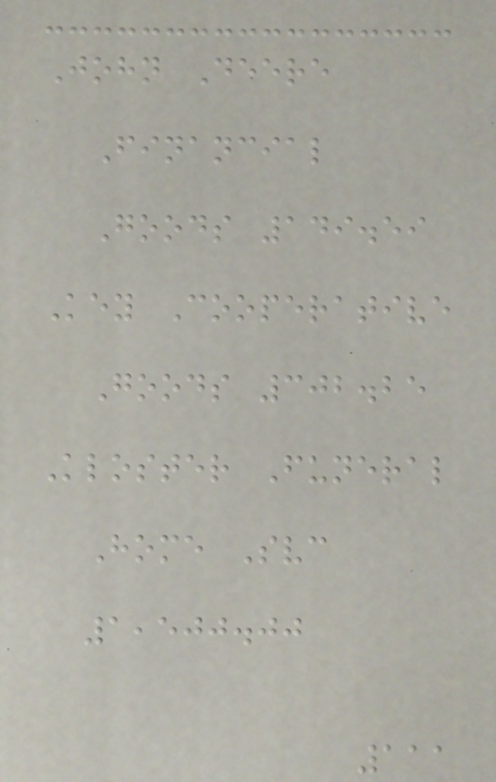John Deere
Financial
Goods 149.59
Key Cooperative
Goods 302.25
Kloster Funeral
Home Svc
1,500.00
111
